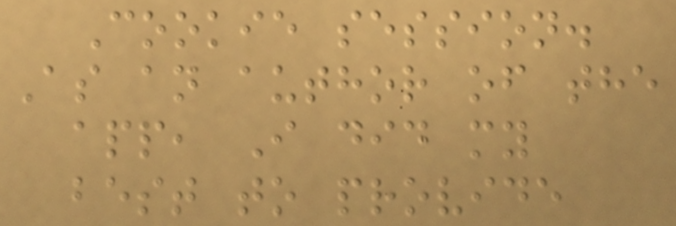Cookie session.
As an author of the
app, I did my
best to provide
